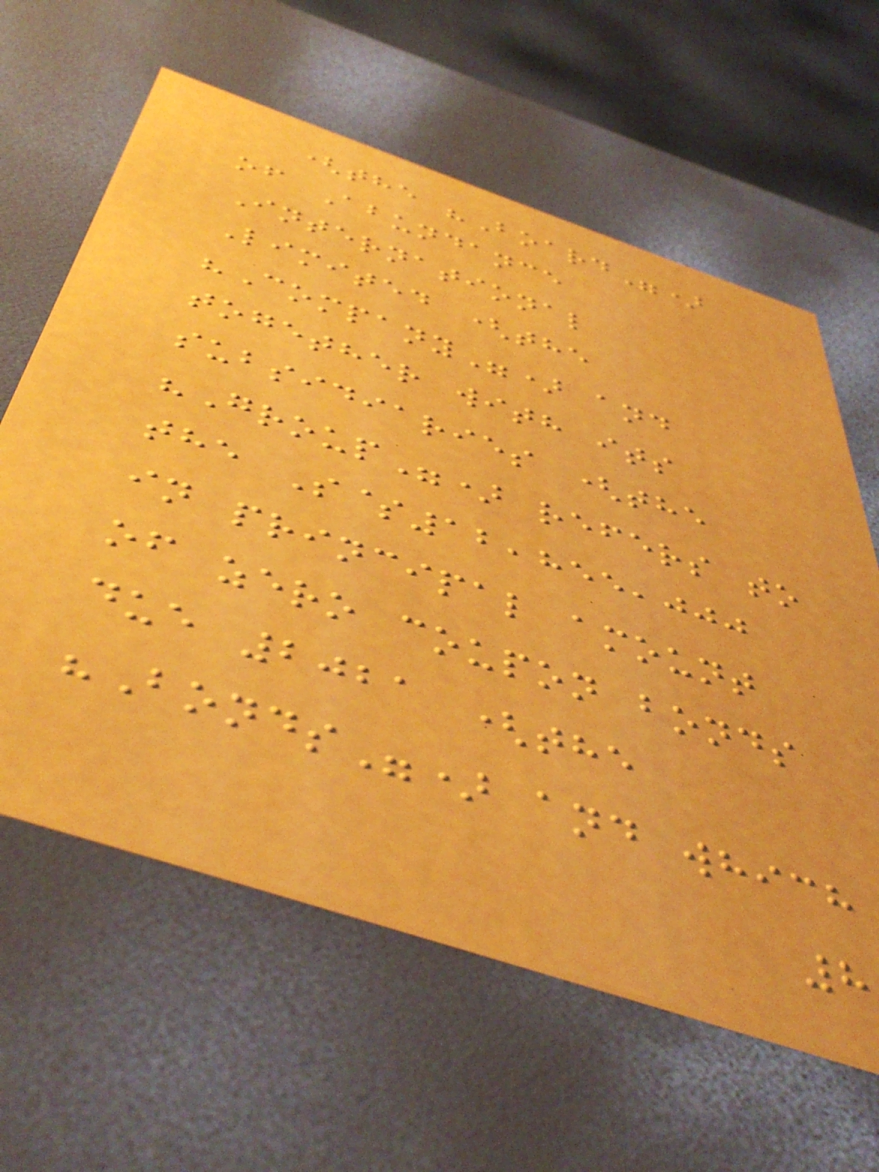(the "Board")
of Abundance
International
Limited (the
"Company") and
together with its
subsidiaries (the
"Group") refers to
the S$12,855,000
in principal amount
of zero coupon bonds
due 2021 (the
"Bonds") and which
8
